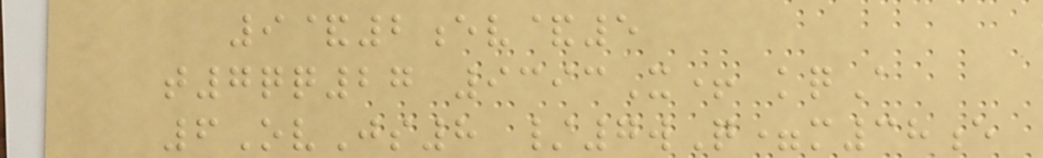9&2ev&5
t7qq27 9393X+ kqA
6OvJs8 /7wQ=m38e
